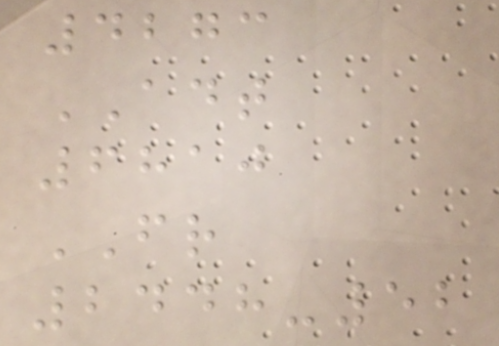4273
ADT
6810
FR
2448-52
